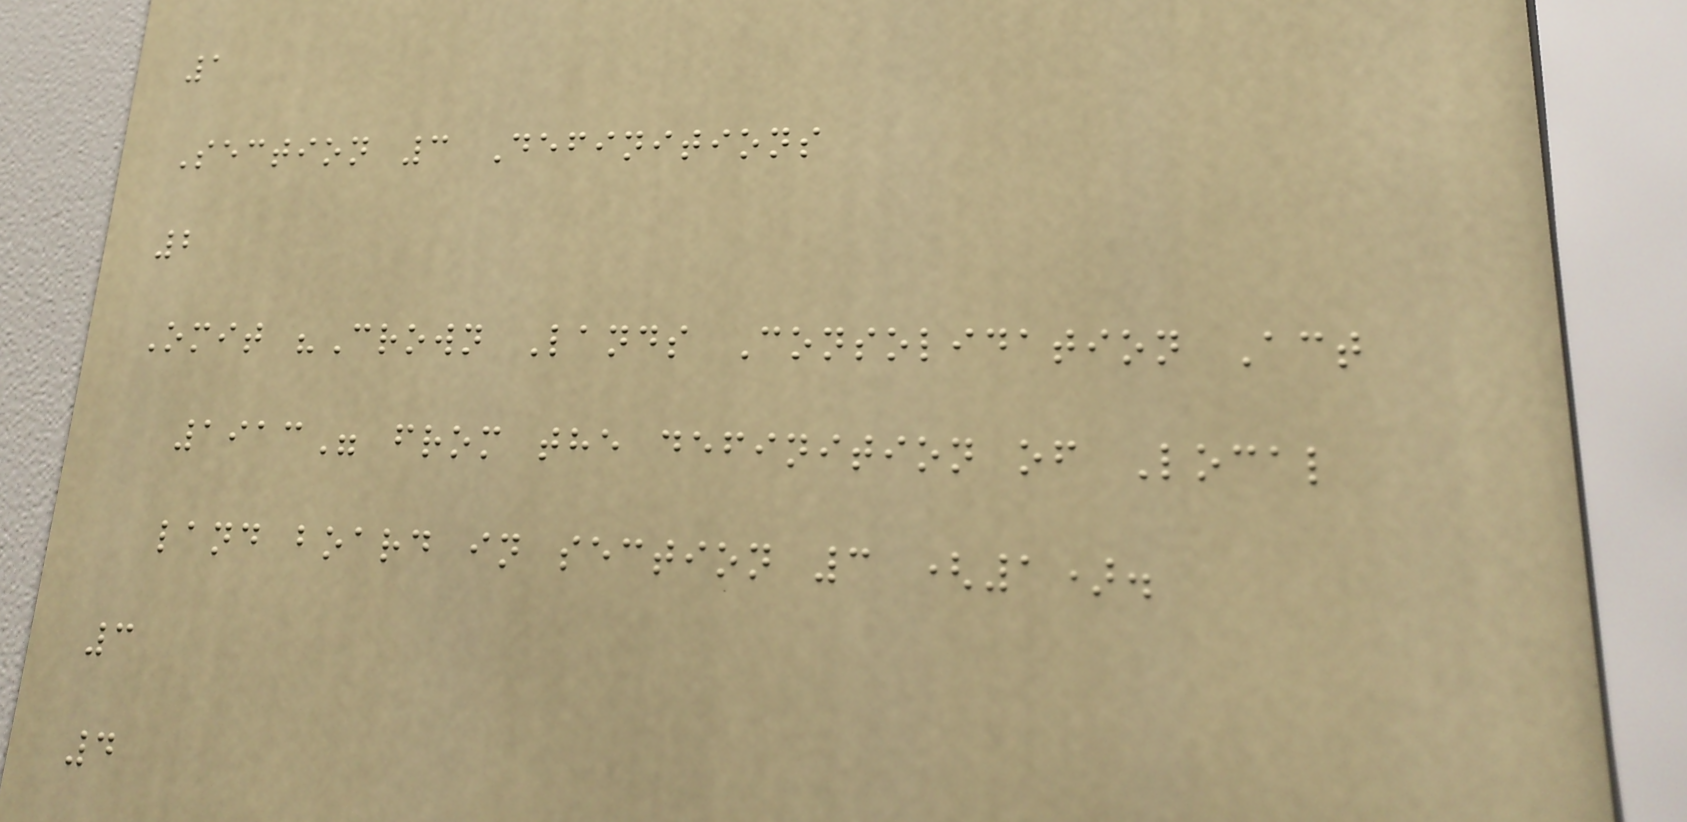1
Section 3 Definitions
2
Omit "Crown Lands Consolidation Act
1913" from the definition of Local
land board in section 3 (1).
3
4
